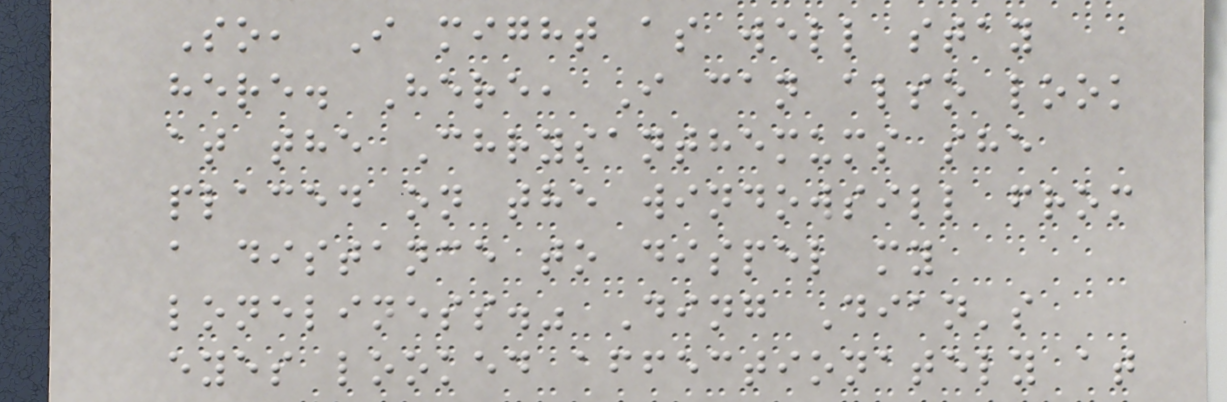So, I might as well stay
here. Here, I can also look
at the Chrysanthemums she
placed on the windowsill from
a distance to dispel my
loneliness." Ding Dian's
eyes looked affectionately at
